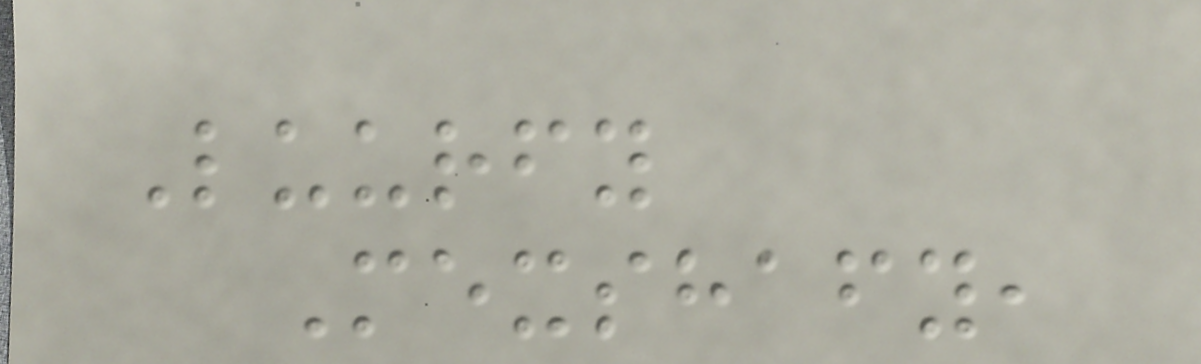Luurfy
Mexshafy,
